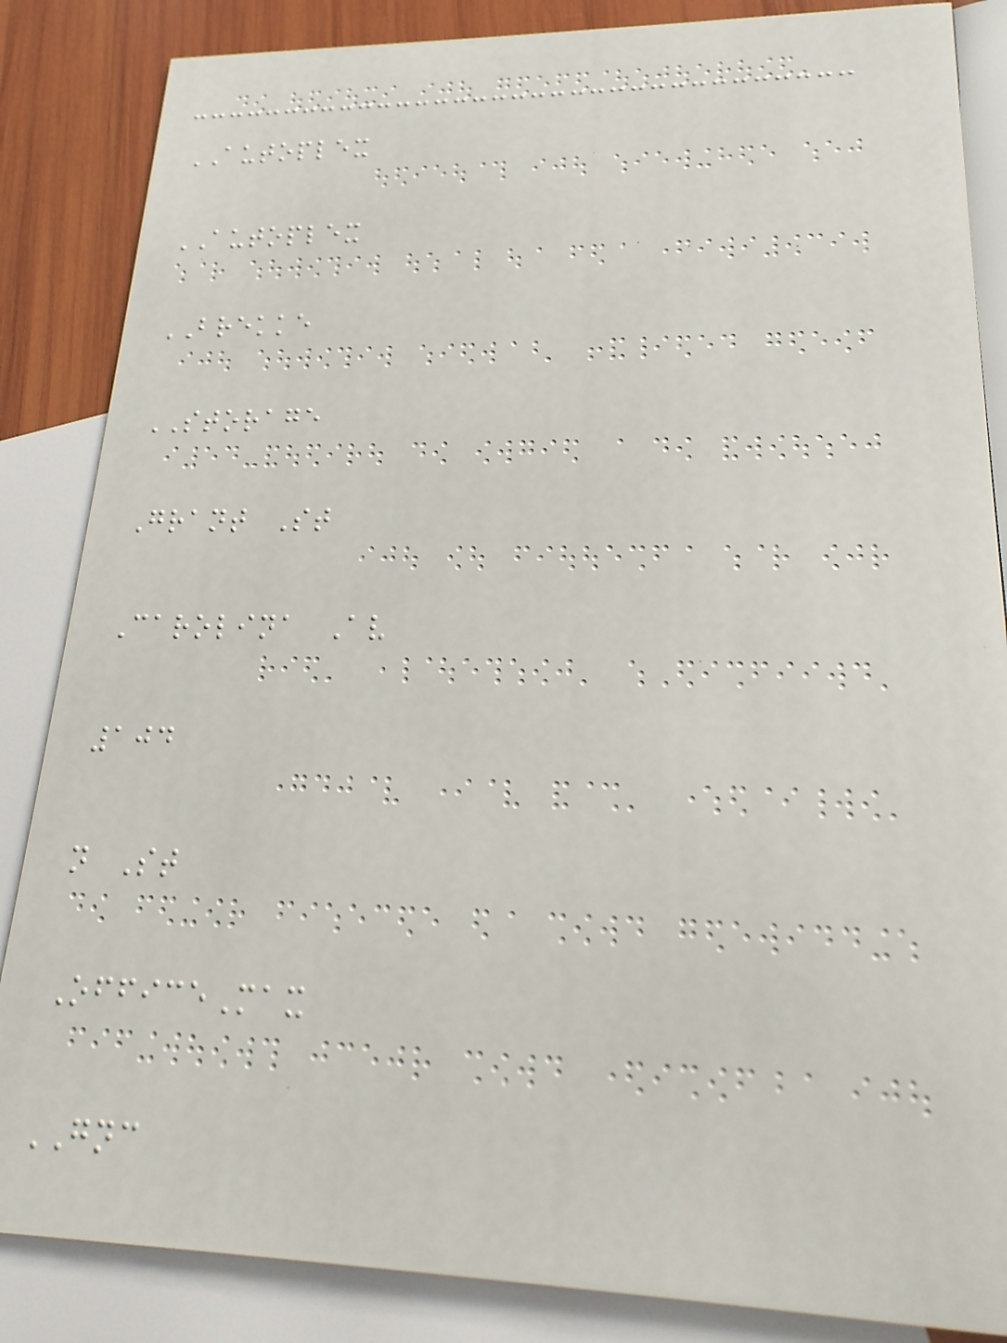AUTOPLEX
AUTOPLEX
BREKKE
STORAGE
Grant St
Carolina Av
104
n St
OfficeMax
GNC
